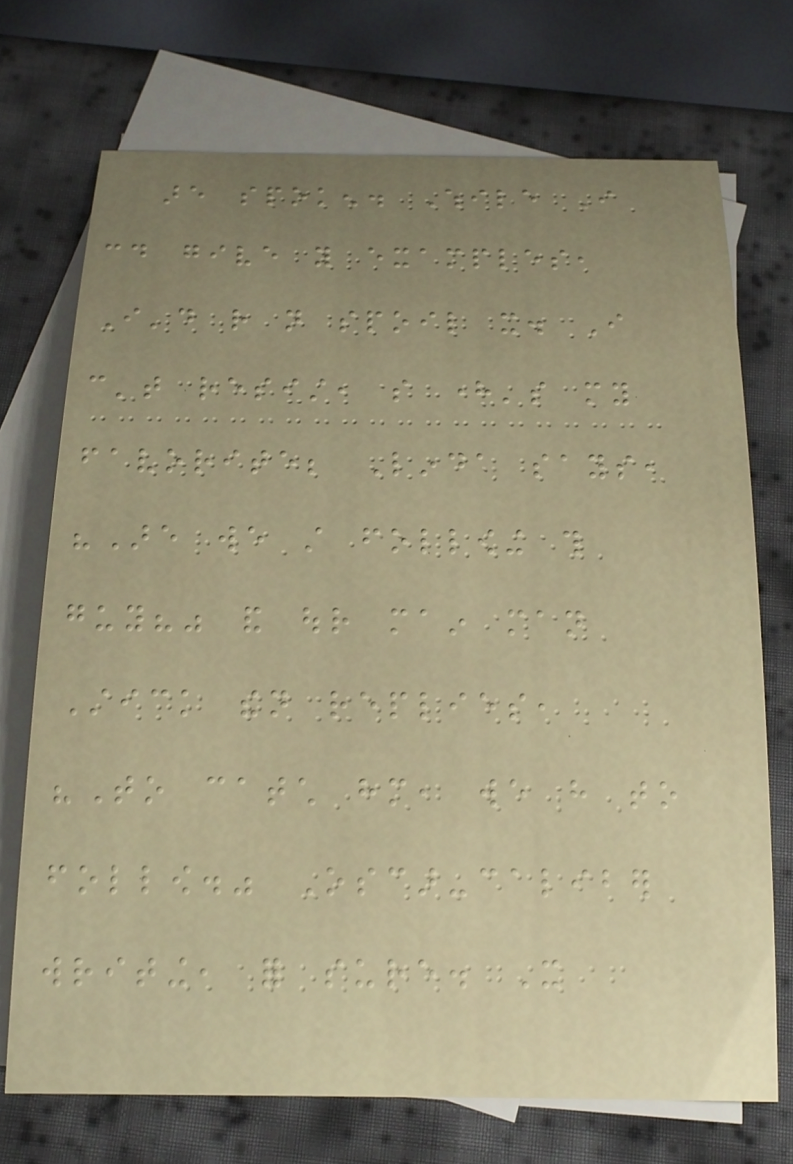are spoken. While I
could give you examples,
I'd rather not spoil it. I
can't resist, so here's my
favorite; Linda says,
"Are we still following this
guy?" and our main man
Stick then replies,
"To catch him, we have to
follow." Oscar-caliber
writing, for sure. It
